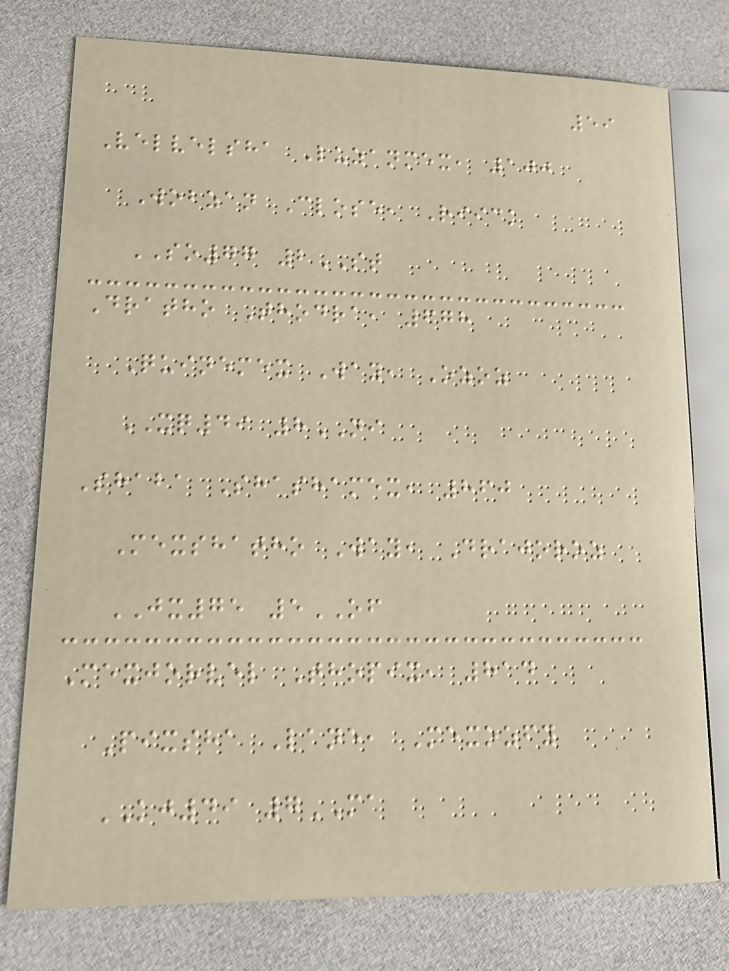59
Velvelsha Luzanmex, 100
Wobzan Close, Riick
SO77 2ST
Dratho Thodra, 678
Quinemex Way, Ozoz
XQ49 8NI
Shaba Shashamex, 860
Mexshatho Way, Drajoroz
JX75 5OF
Mexjorvel Thopix, 814
Pixsha Lane, Mexozfy
KJ49 7MA
